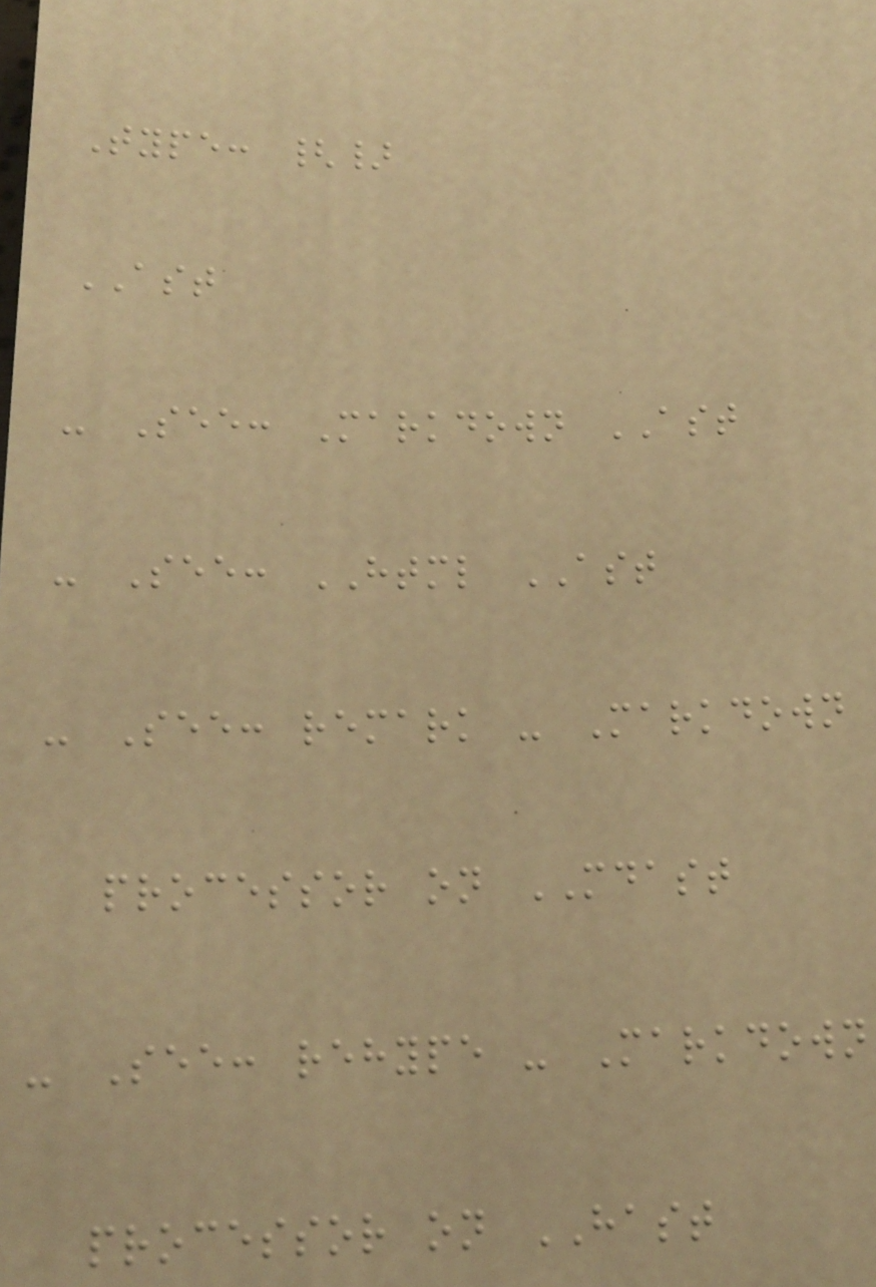Type: {}
AST
- See: Markdown AST
- See: HTML AST
- See: remark - Markdown
processor on MDAST
- See: rehype - Markdown
processor on HAST
